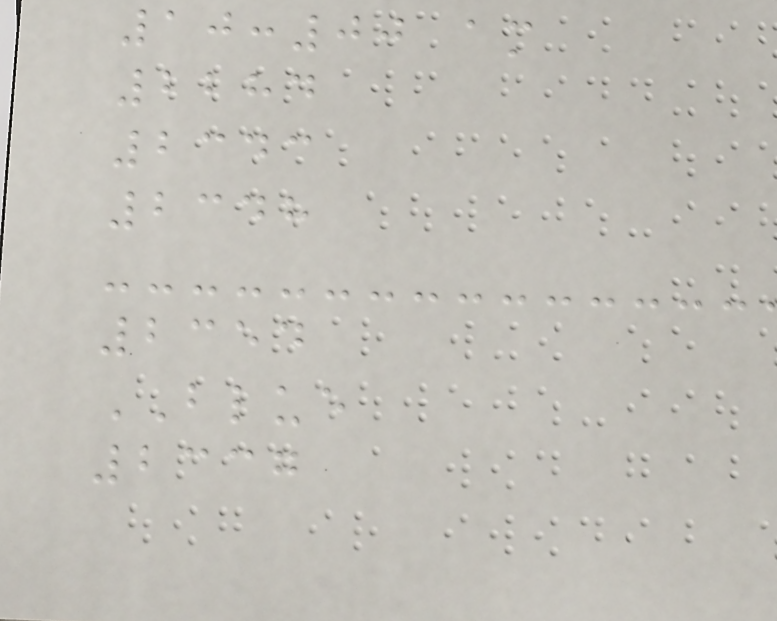10:00 am
2284
2343
2348
2354
BLUE
2337
